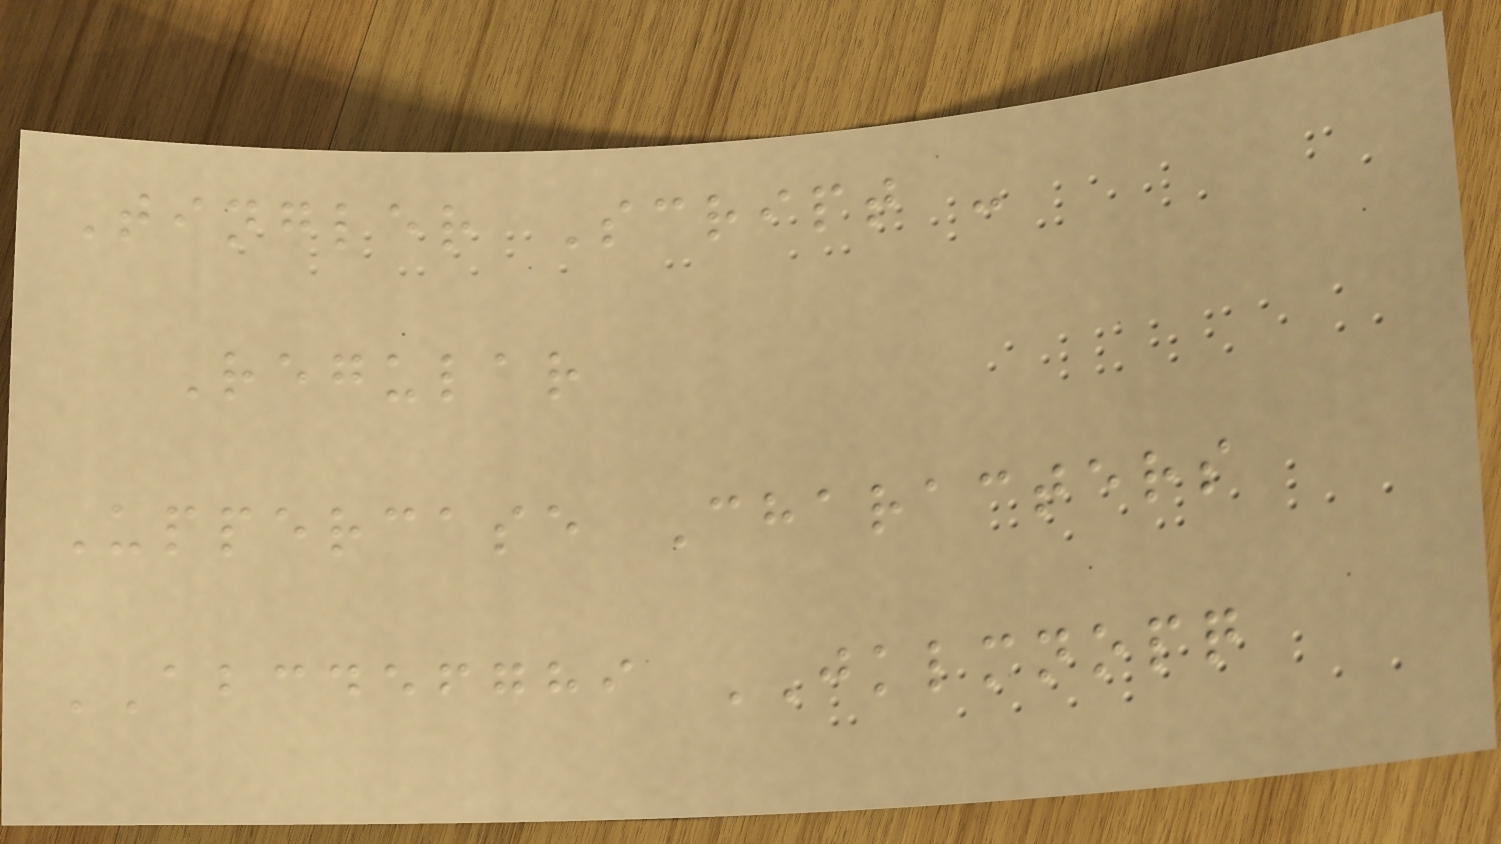Tingler Script -
Regular
Uppercase Characters
ABCDEFGHI JKLMNOPQ
